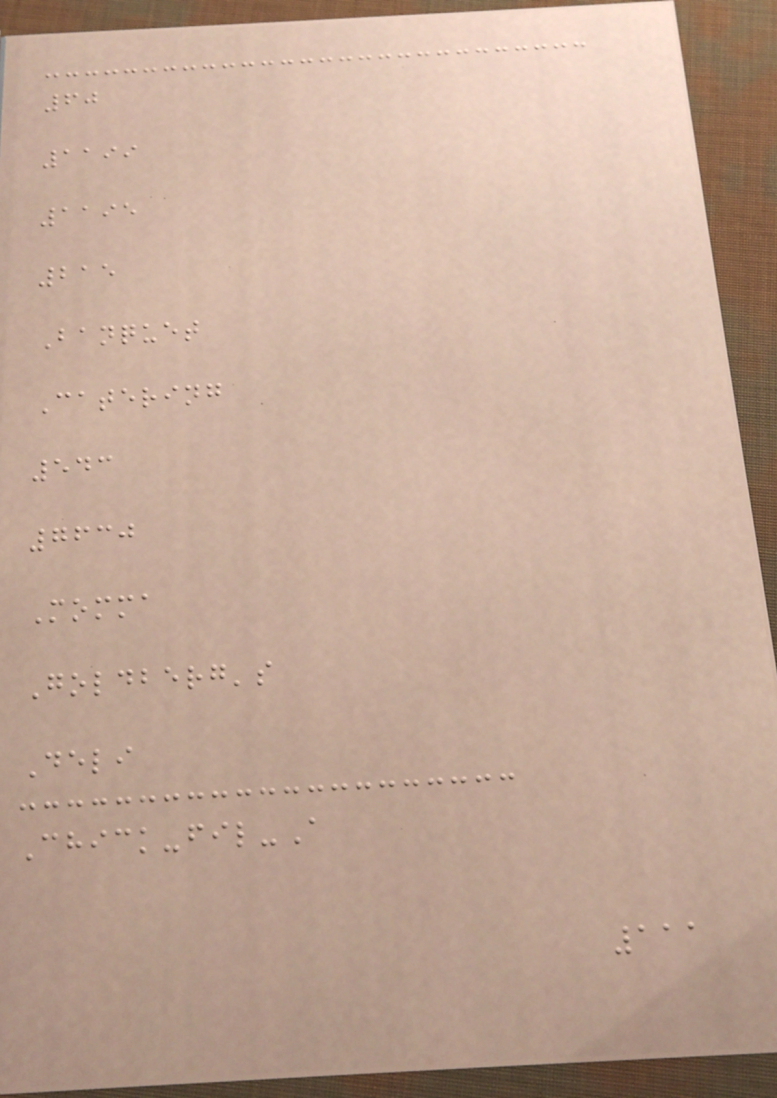60
1199
1195
215
Banquet
Catering
543
7630
Momma
Goldberg's
Deli
Chick-fil-A
111
